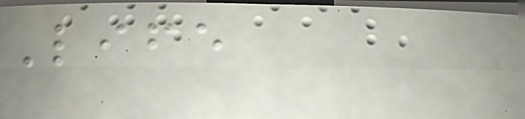Life
